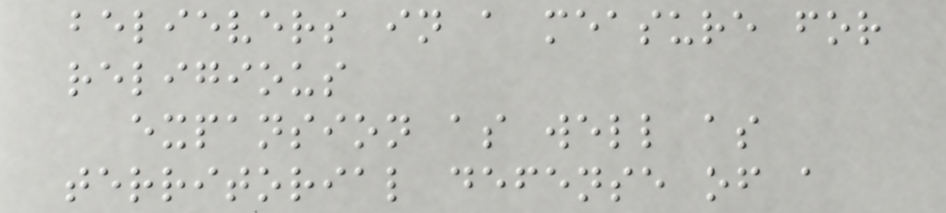believers in a measure for
religious
expansion as well as
territorial defense of a
